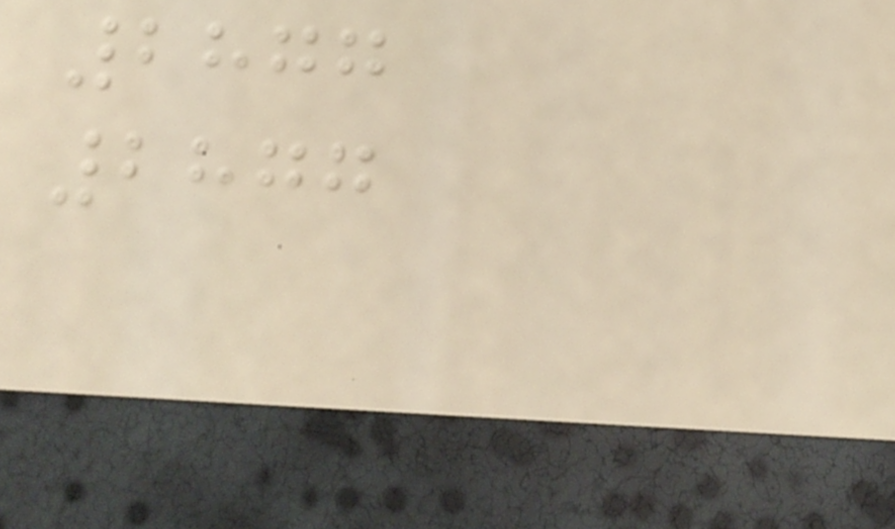2877
2877
